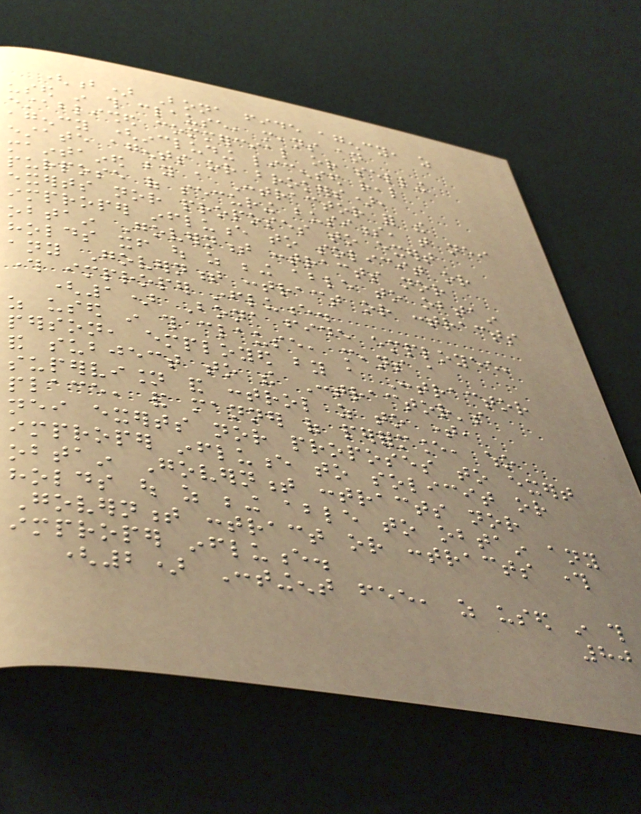(b) Bona fide agency, as
used in this clause, means an
established commercial or selling
agency (including licensed real
estate agents or brokers),
maintained by a Contractor for the
purpose of securing business, that neither
exerts nor proposes to exert
improper influence to solicit or
obtain Government contracts nor
holds itself out as being able to obtain
any Government contract or contracts
through improper influence.
(1) Bona fide employee,
as used in this clause, means a
person, employed by a Contractor
and subject to the Contractor's
supervision and control as to time,
place, and manner of performance, who
neither exerts nor proposes to exert
improper influence to solicit or
obtain Government contracts nor
holds out as being able to obtain any
Government contract or contracts through
improper influence.
(2) Contingent fee, as used in this
80
